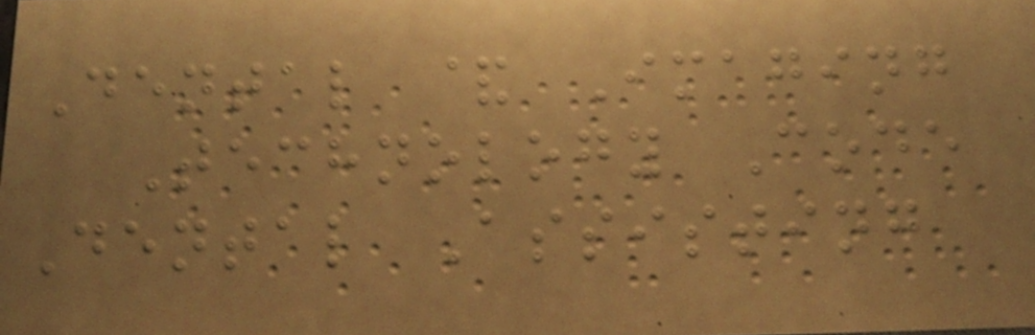Dental & Imaging
Technology Code
Dental Assisting
